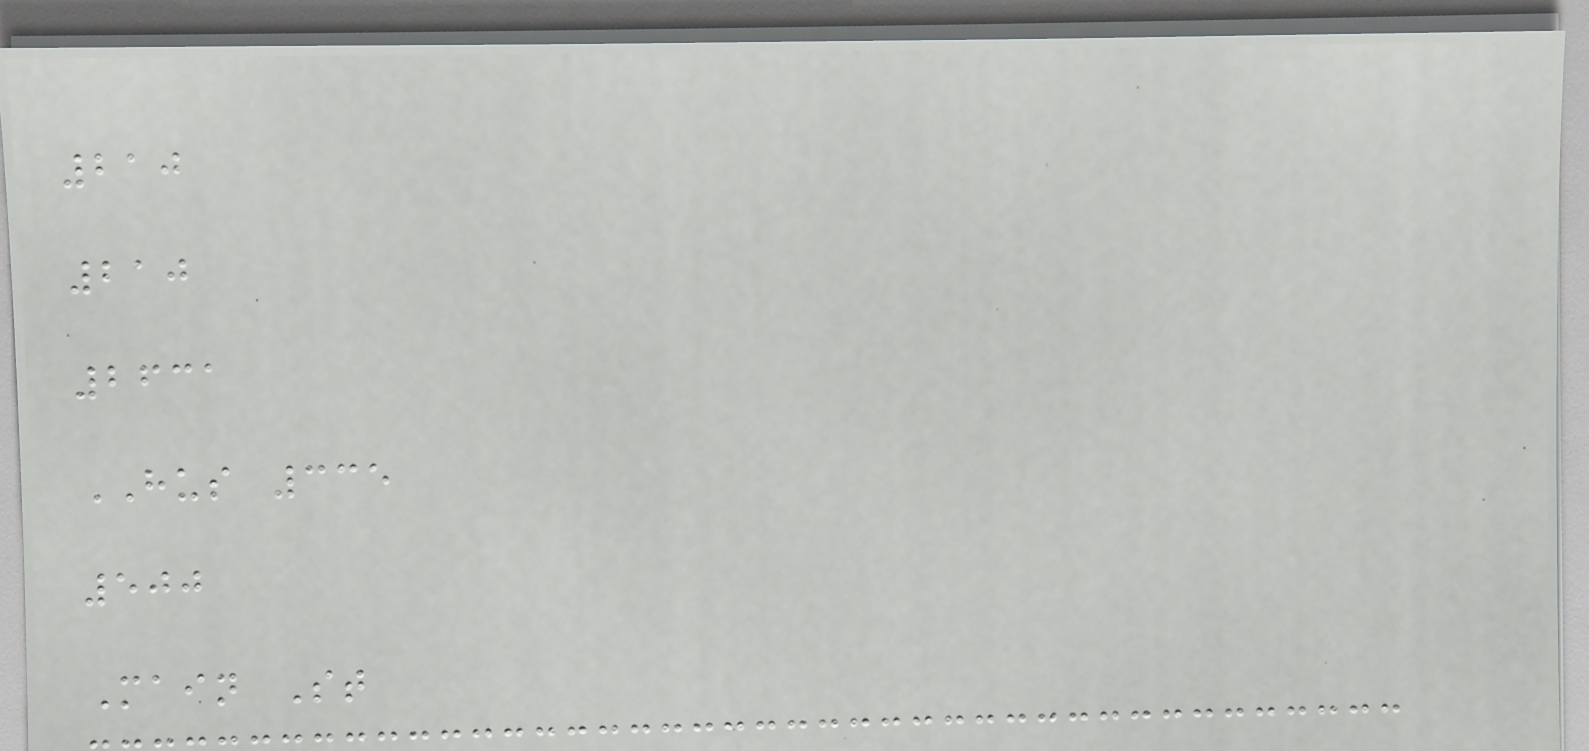210
210
2631
HUS 335
500
Main St
